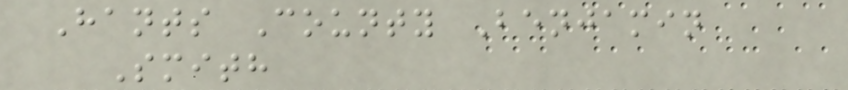Hants County Benjamin
Smith
